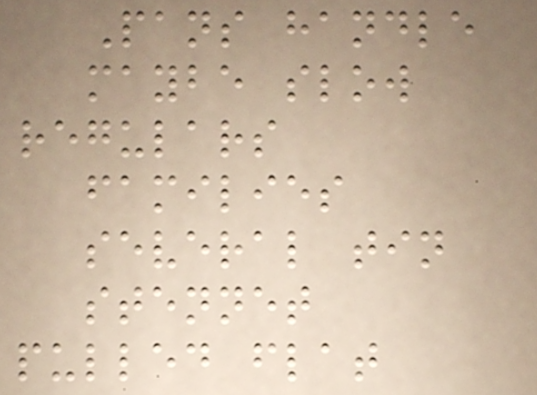Pans handle
maybe slow
regulars
families
several tin
stennet
pulled flat
